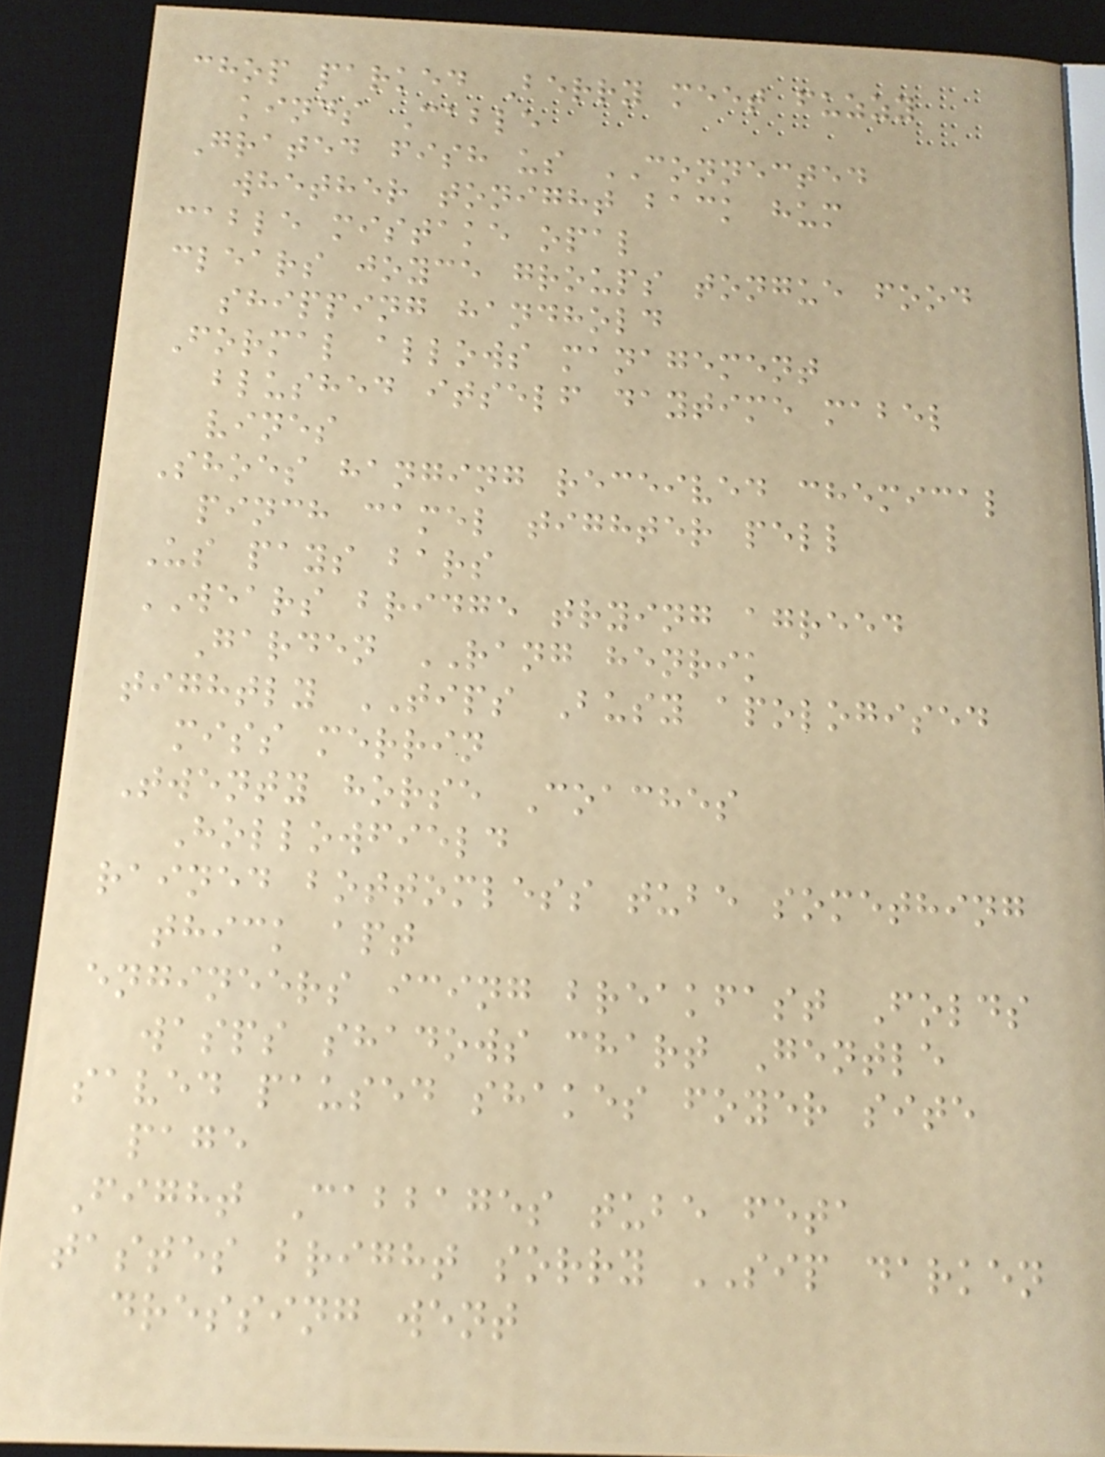chop parked Berry meet fuzzy
kinds Cable
Grated fish us CONNECTED
whether tonight back hum
cable mistake opal
clears joyce groups tongue food
shipping handhold
Formal allows management
blushed itself daytime mabel
vines
Shoes hanging received chemical
pinch camel tighter pell
Us pays bars
WEARS bridge trying agreed
Garden RANG henrik
tightly TIPS Busy apologised
miss merrin
Twenty horse Coaches
Hollowfield
rained bottomless tube something
thick apt
engineers icing breakfast Folds
wasps shadows chart Gentle
saved paused shakes foyer site
page
Fight Cabbages tube feta
tastes bright sorry SIP darken
dressing went
